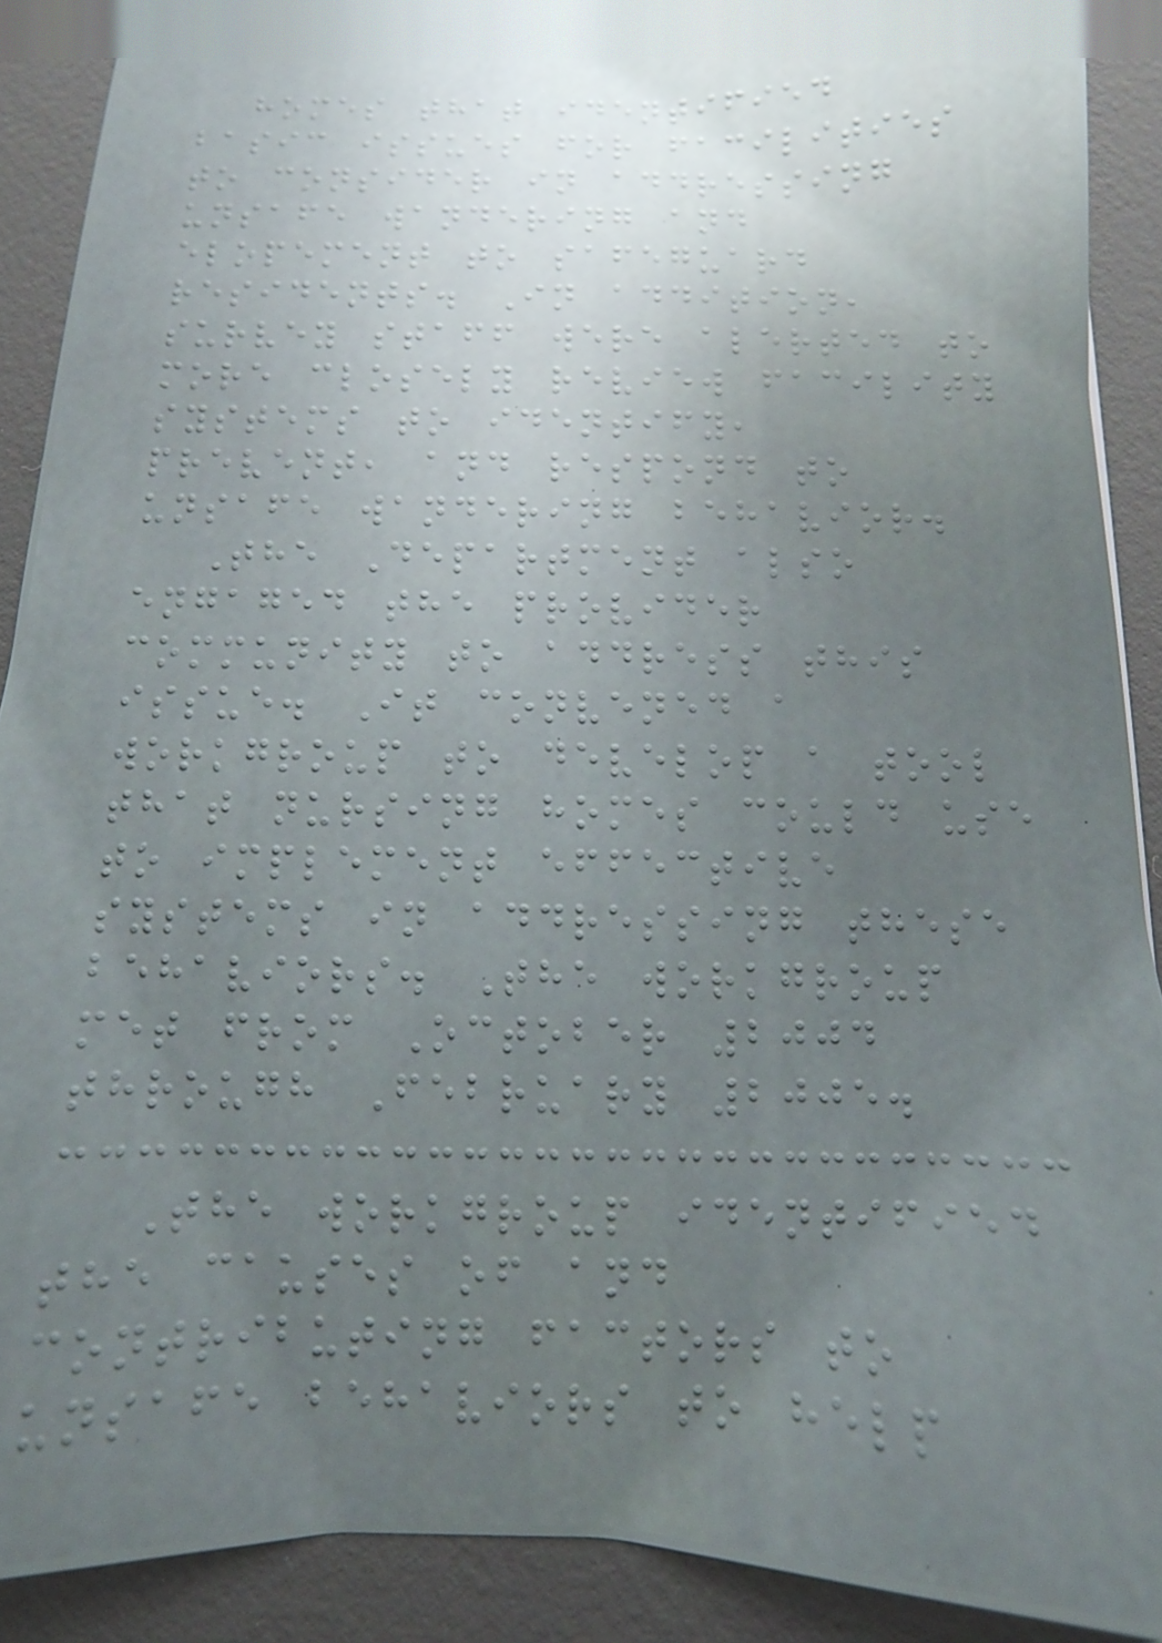homes that identified
basic issues for facilities
to consider in addressing
unsafe wandering and
elopement to safeguard
residents. In addition,
survey staff were alerted to
more closely review facility
systems to identify,
prevent, and respond to
unsafe wandering behavior.
The Department also
engaged the provider
community to address this
issue. It convened a
workgroup to develop a tool
that nursing homes could use
to implement effective
systems in addressing these
behaviors. The workgroup
met from October 2004
through February 2005.
The workgroup identified
the causes of and
contributing factors to
unsafe behaviors to help
